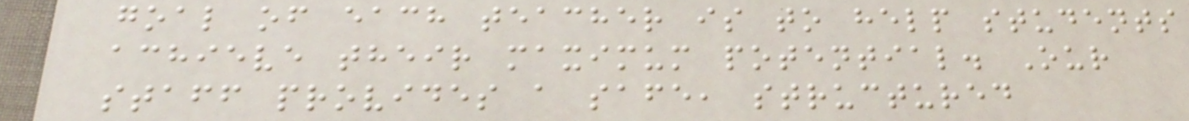goal of each teacher is to help students
achieve their maximum potential. Our
staff provides a safe, structured
